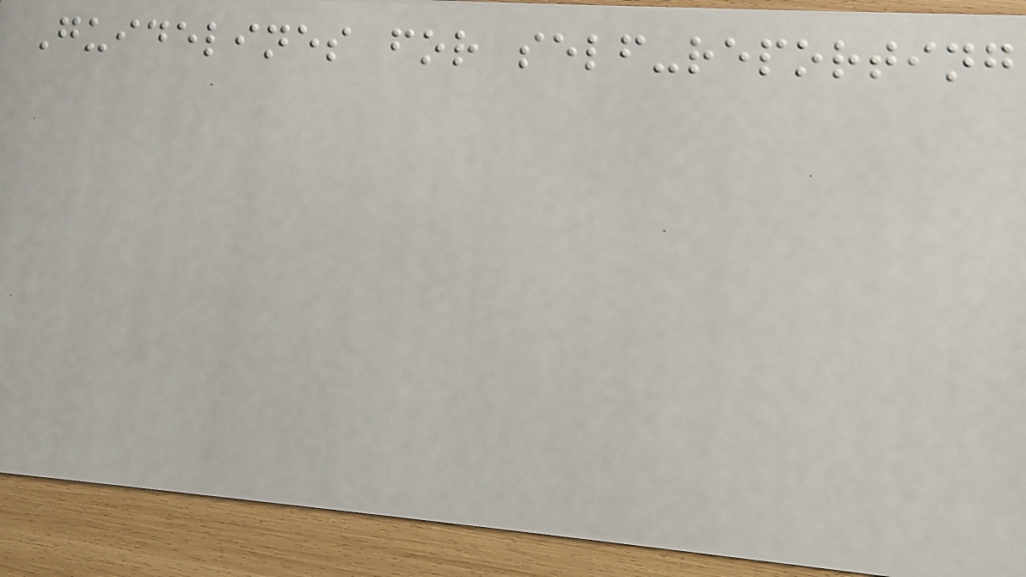Guidelines for self-reporting
